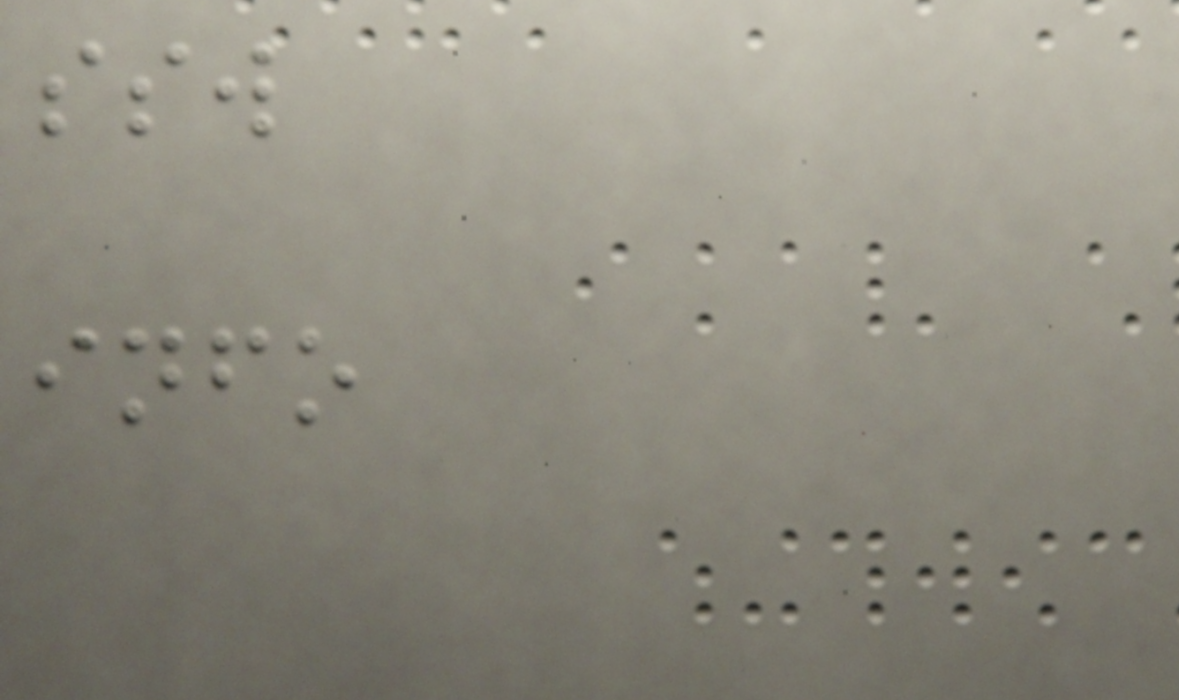ssw
info
